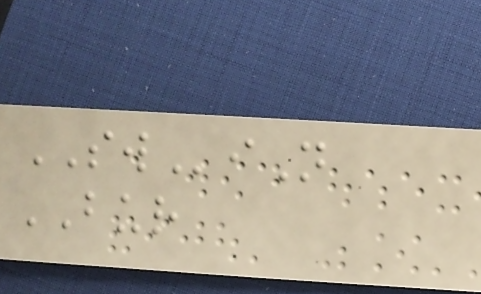SWiN
BUR
